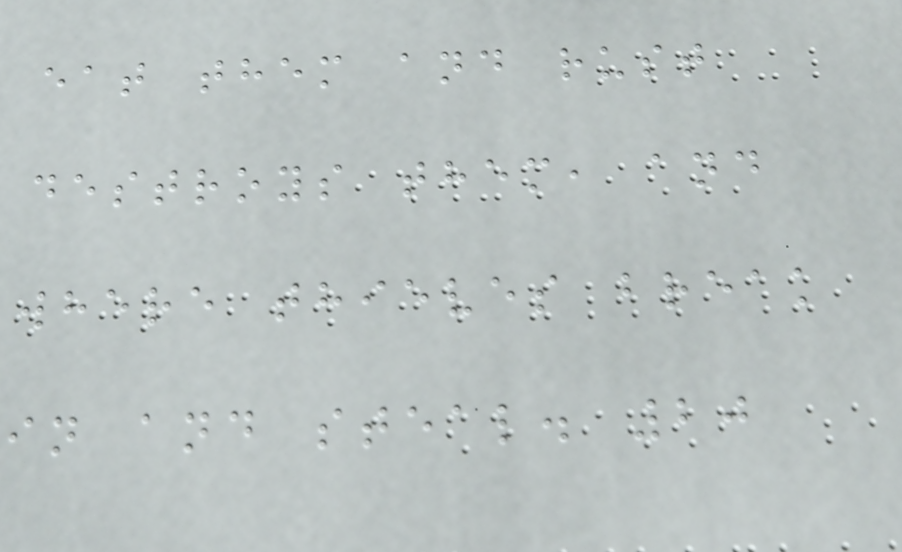eat them and rust
destroys them, and
where thieves break
in and steal. 20
